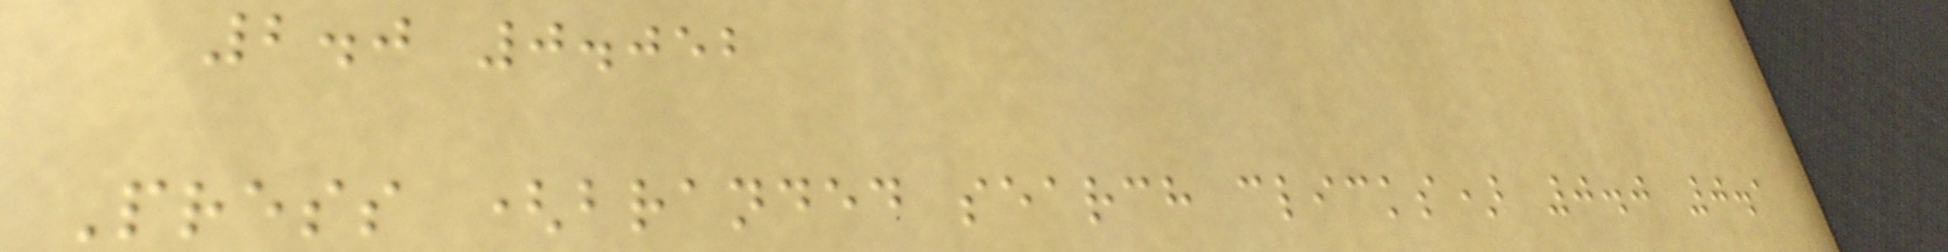2.0 0.052
Press (branded search clicks) 0.0 0.1
